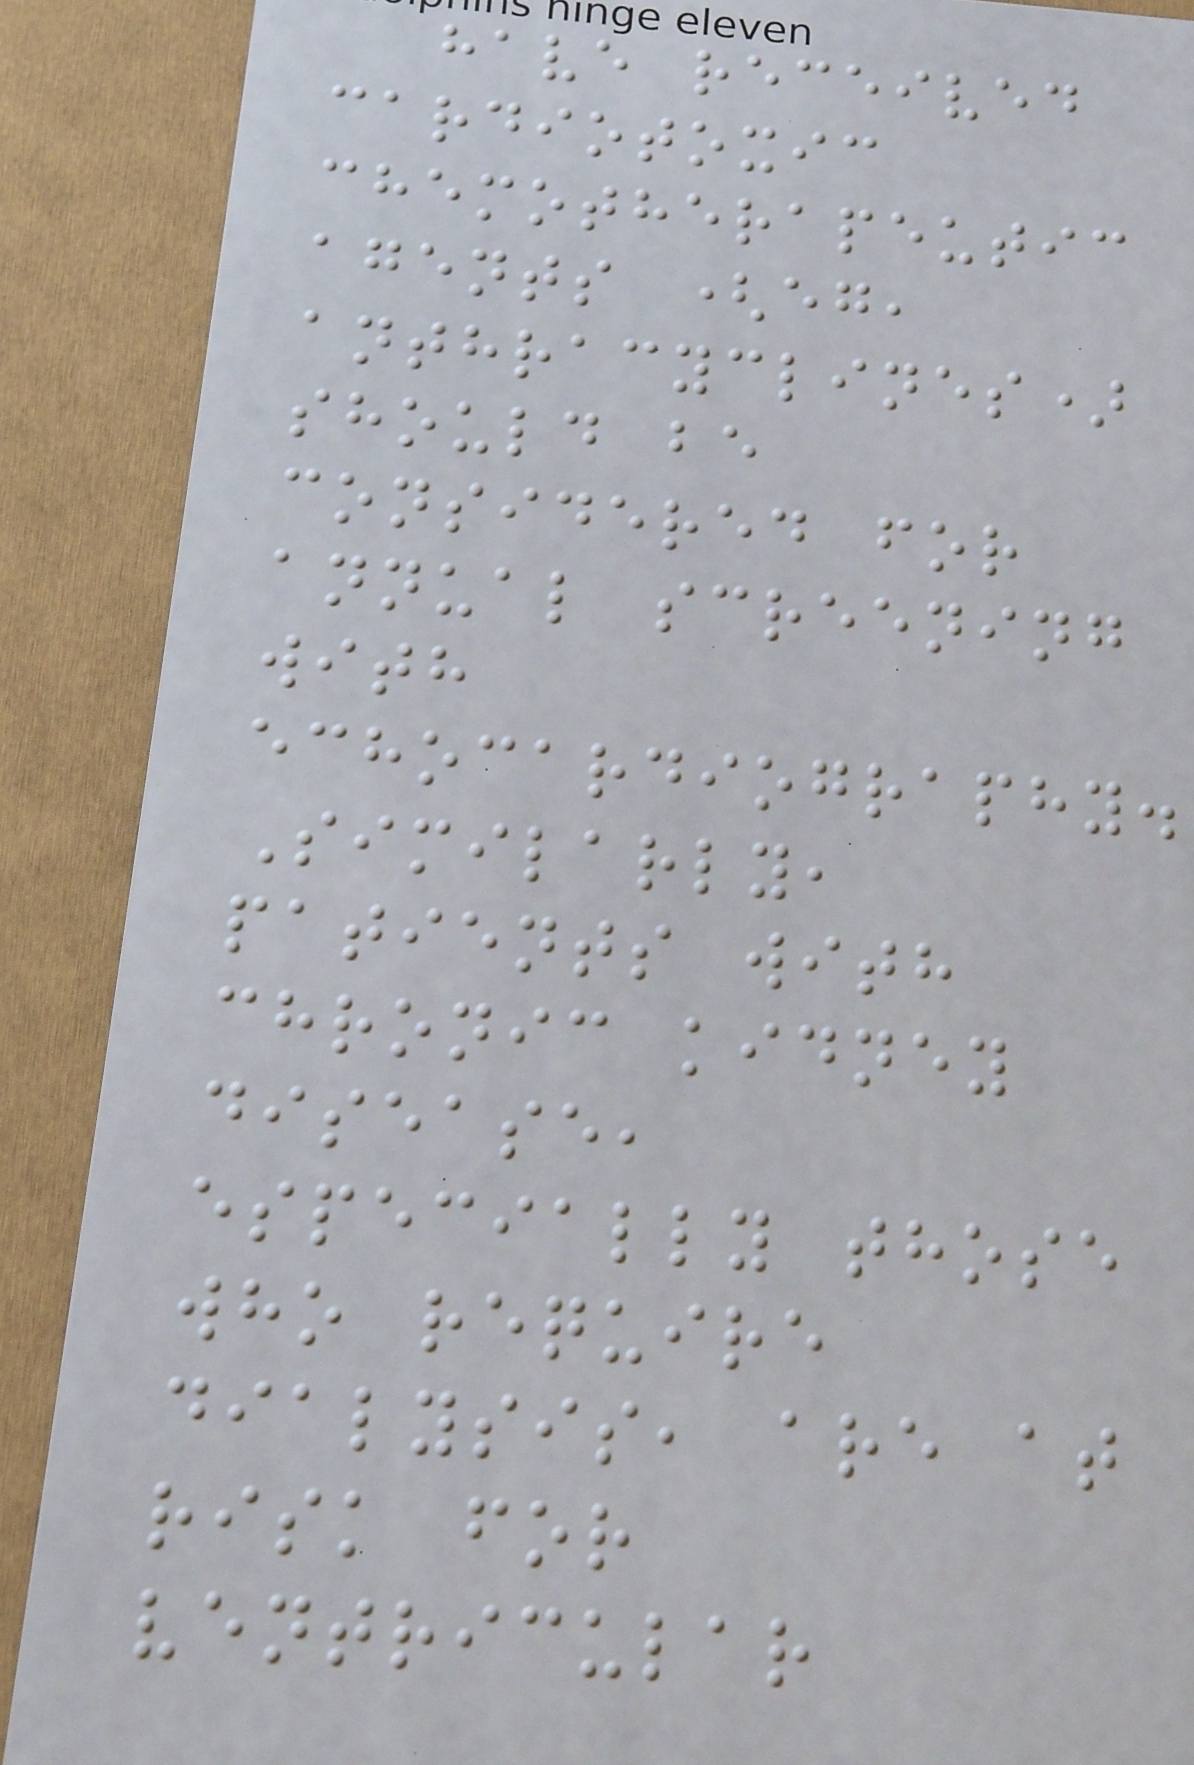have received
cardiotoxic
chemotherapeutic
agents (eg,
anthracyclines)
should be
considered for
annual screening
with
echocardiography.
Similarly,
patients with
chronic kidney
disease,
especially those
who require
dialysis, are at
risk for
ventricular
